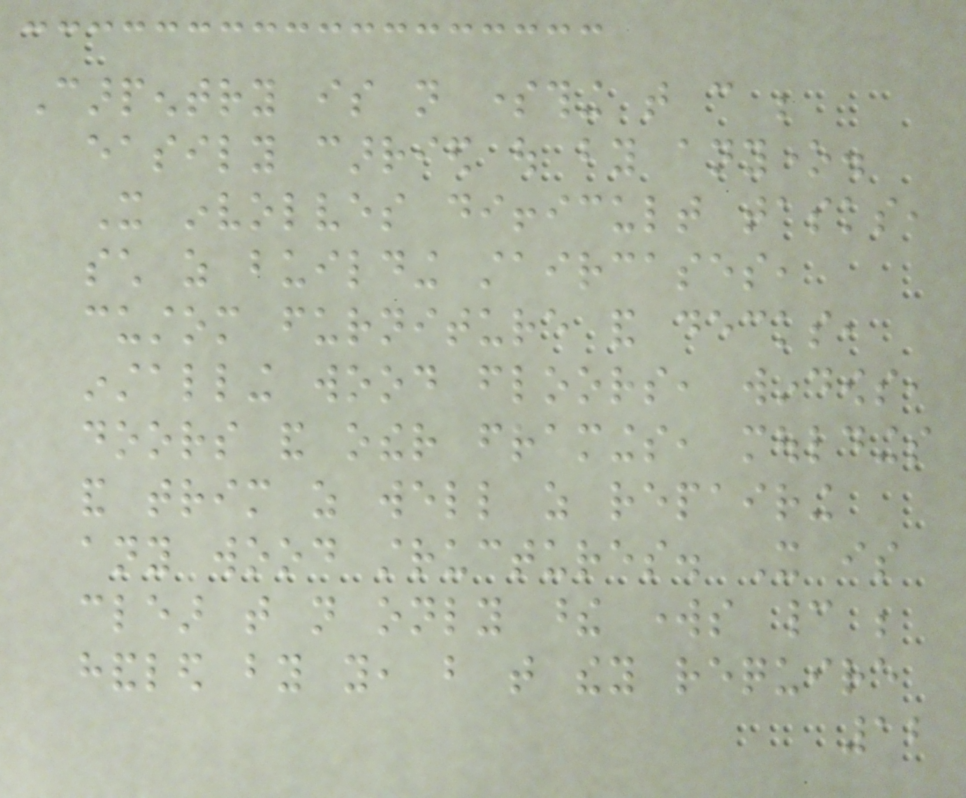Carpentry is not something that can be
easily carried out by anyone.
It involves difficult tasks,
such as building staircases,
custom furniture and decks,
installing wood floors, windows,
doors and other framings, mouldings
and trim as well as repairing
any wood structures. It is
clear that not only these works cannot be
handled by you, but that they require
12
